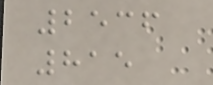2536
815
